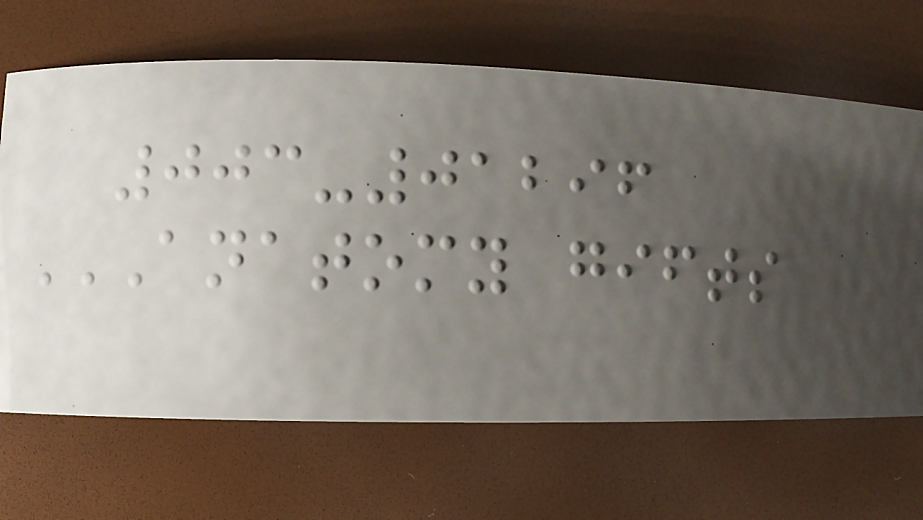003-01296
ANATOMY GIFTS
